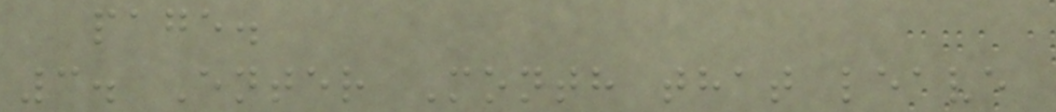page.
3. Enter Month that leave
